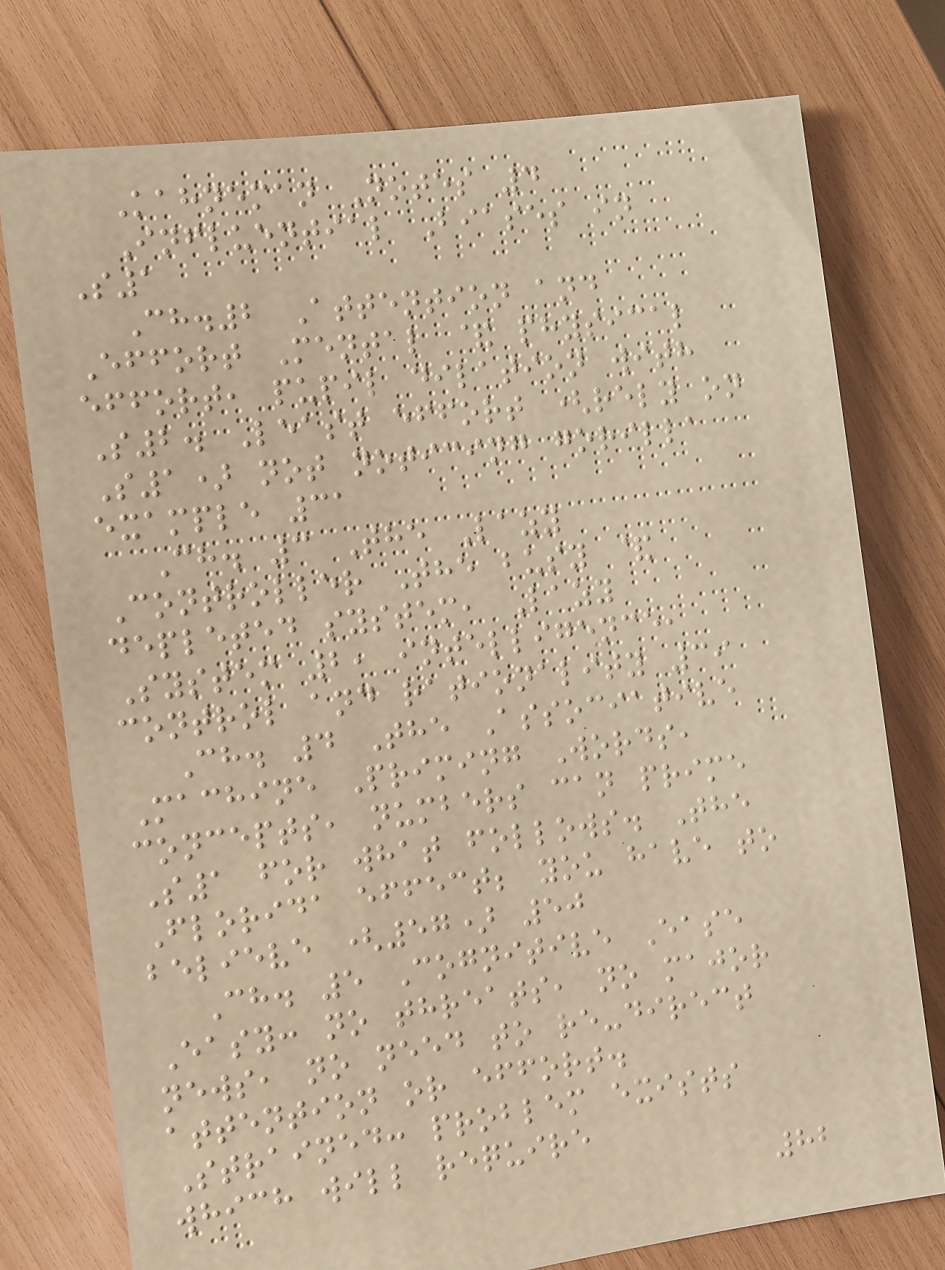Kahneman Notes 4
Influential Biases in
S1
Ch.2 Attention and
Effort Mental & physical
effort, pupil dilation with
S2. Least effort (rely on
S1) not noticing gorilla
example 31
Ch. 3 The Lazy
Controller The busy &
depleted system, Lazy
System 2, intelligence,
control and rationality 39
Ch. 4 The Associative
Machine Priming Words,
concepts, numbers can prime
S1 for what follows. The
Florida effect; you have to
believe (57) 50
Ch. 5 Cognitive Ease
Easy: no threats, no major
news, no need to re-direct
attention or effort.
Strained: problem exists
which will require
82
